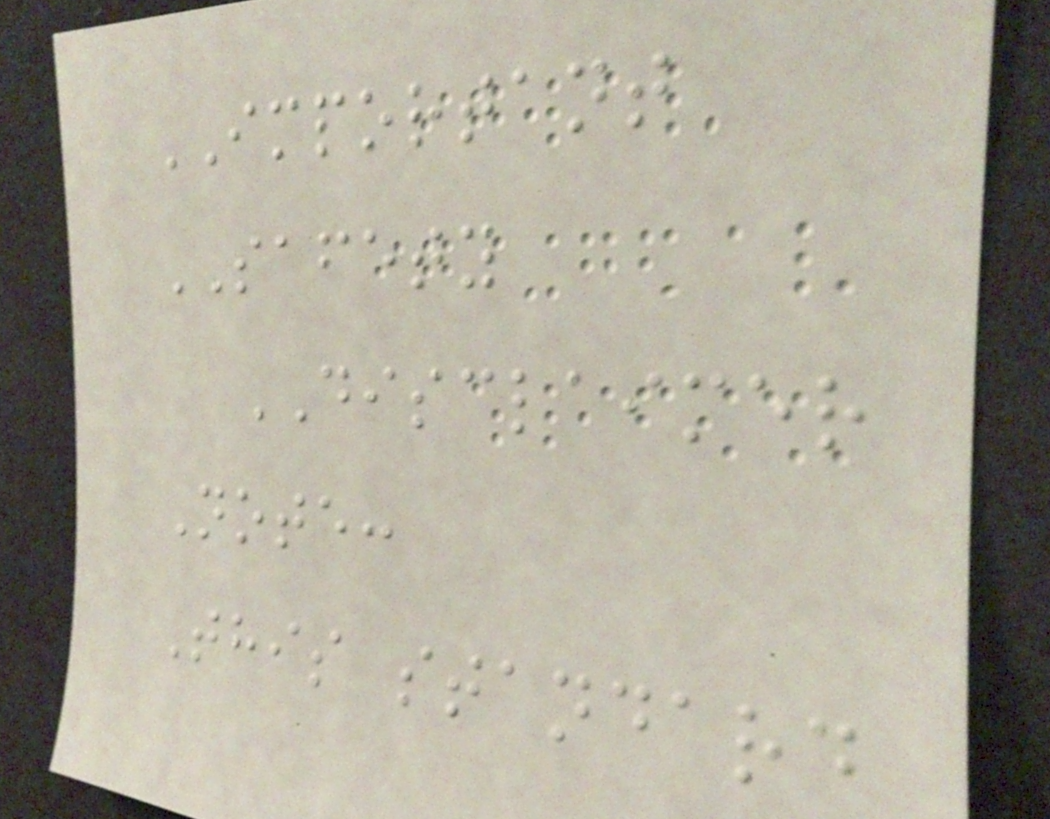IMPORTANT
SAFETY
DISCLAIMER
Note:
This standard
